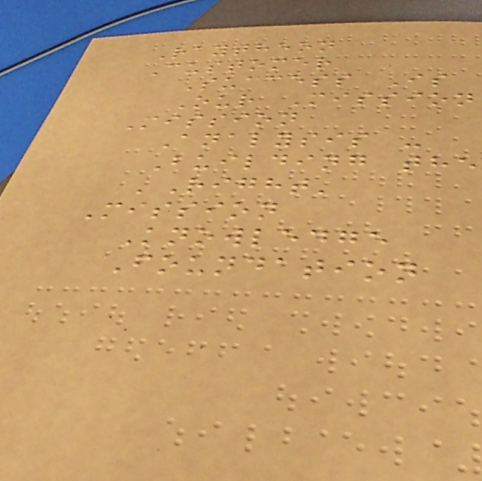Raytheon
Customer
Success Is
Our Mission
Mission
Analysis -
Building the
'Right'
Mission
Knowledge
Foundation
